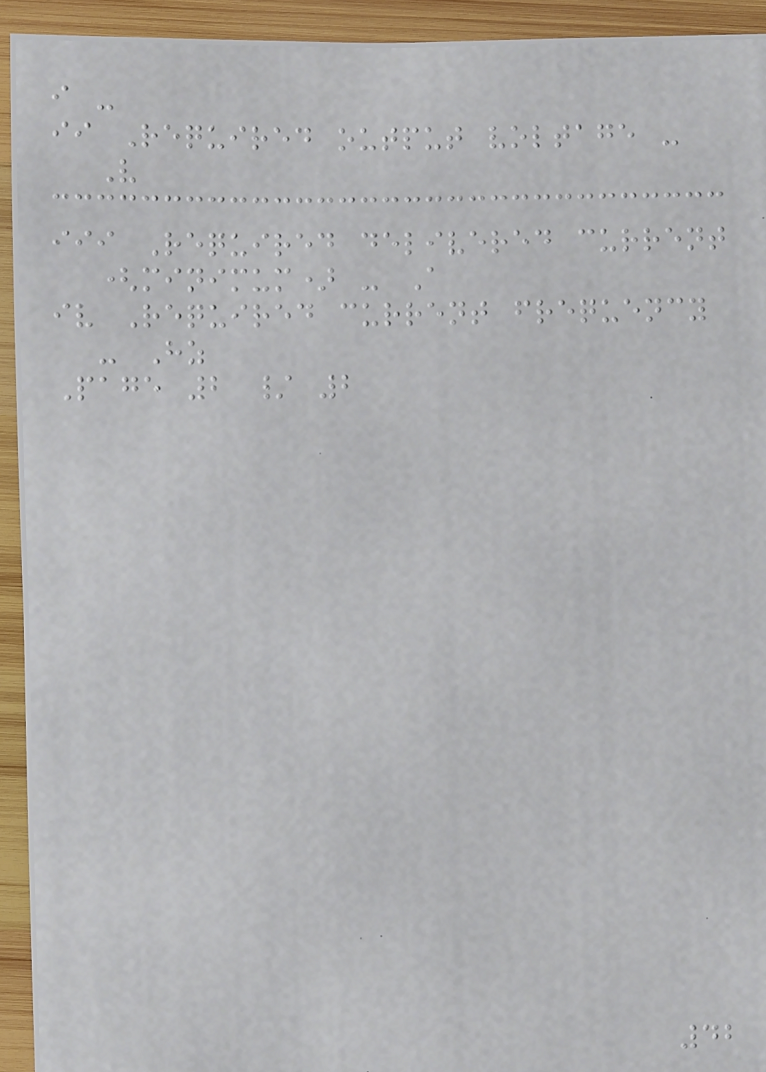i -
ii Required output voltage -
V
iii Required delivered current
(minimum) - A
iv Required current frequency
- Hz
Page 2 / 2
42
